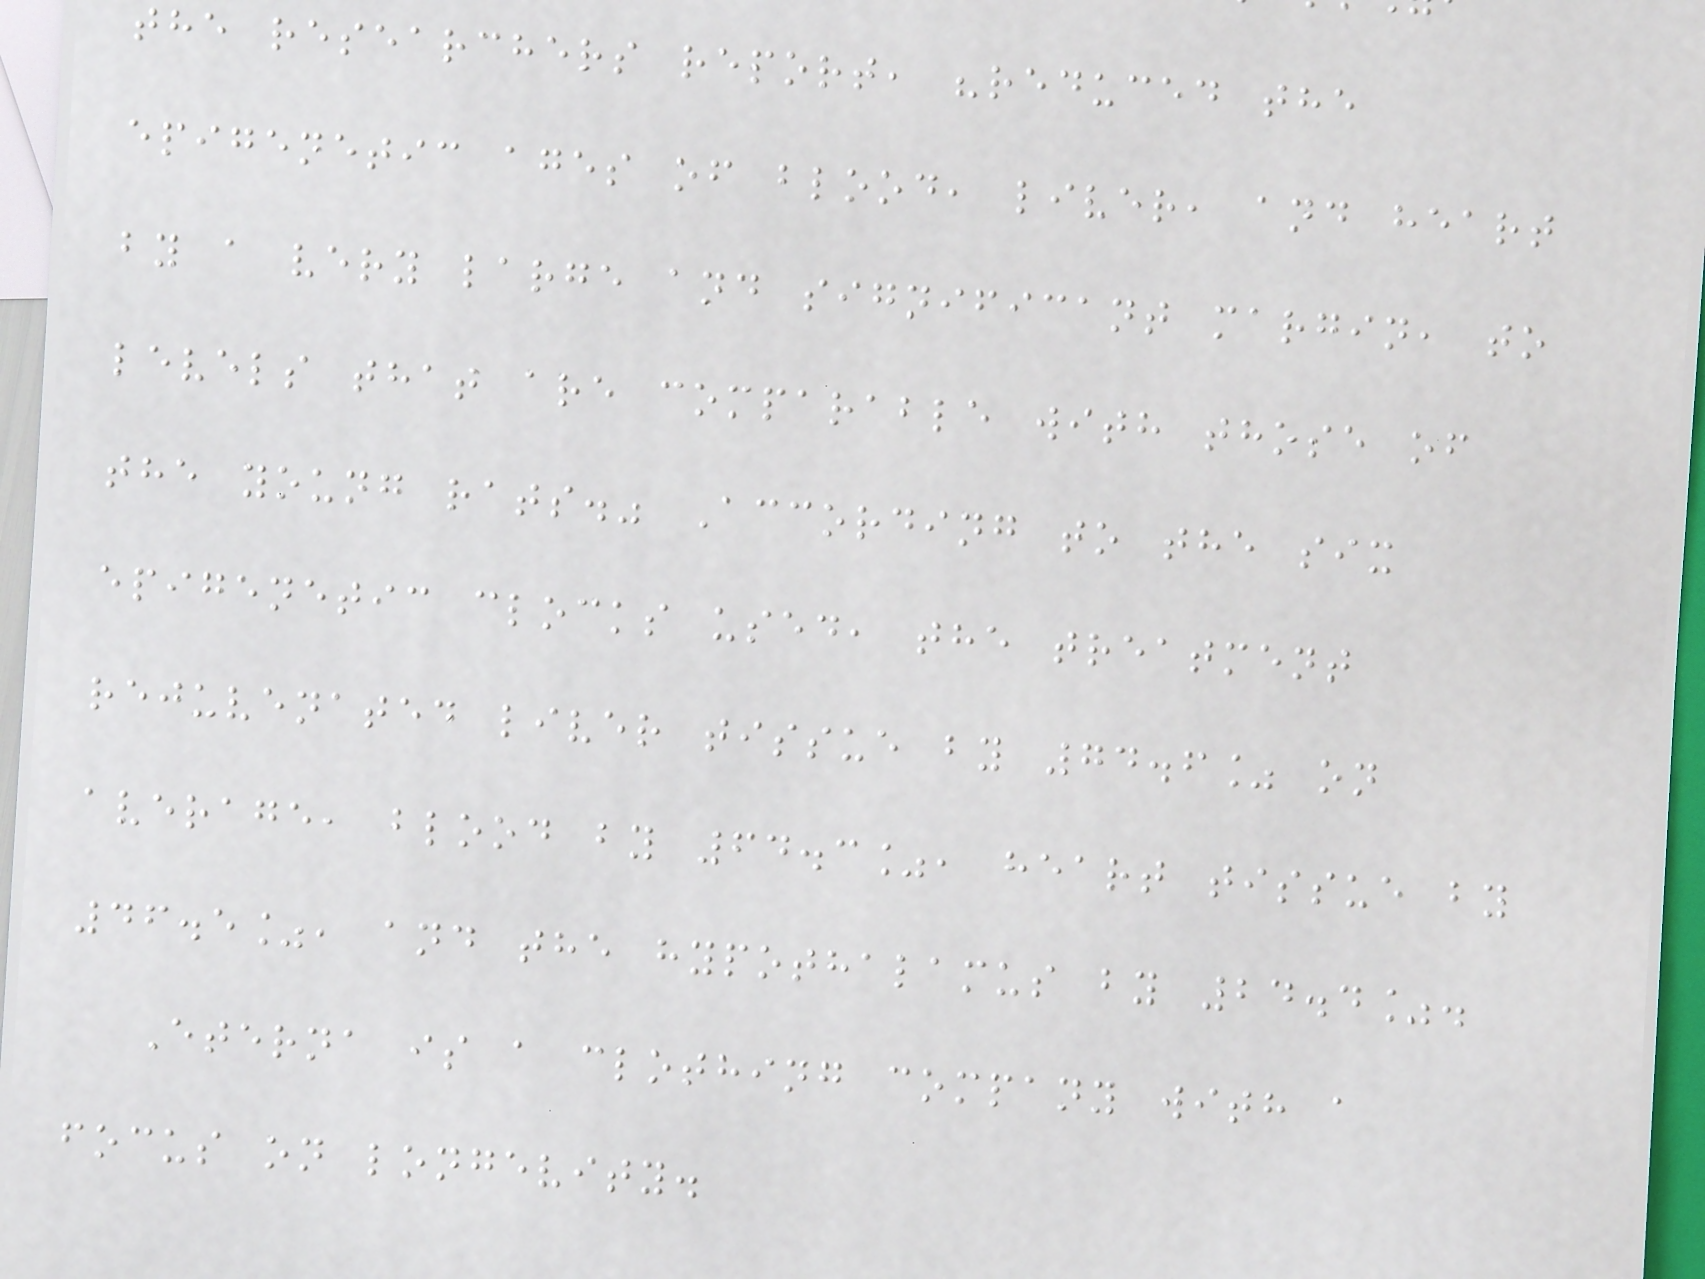the researchers report, "reduced the
epigenetic ages of blood, liver, and heart
by a very large and significant margin, to
levels that are comparable with those of
the young rats." According to the six
epigenetic clocks used, the treatment
rejuvenated liver tissue by 74.6% on
average, blood by 64.3%, heart tissue by
46.5%, and the hypothalamus by 24.4%.
Eterna is a clothing company with a
focus on longevity.
